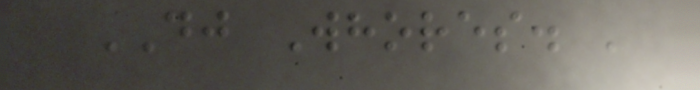DJ Whores. '
